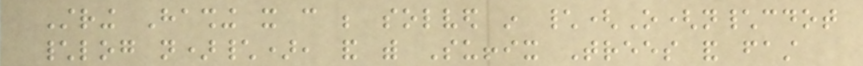String Hashing it can be solved in \(O(n\cdot
\log n)\), and with Suffix Trees and fast
